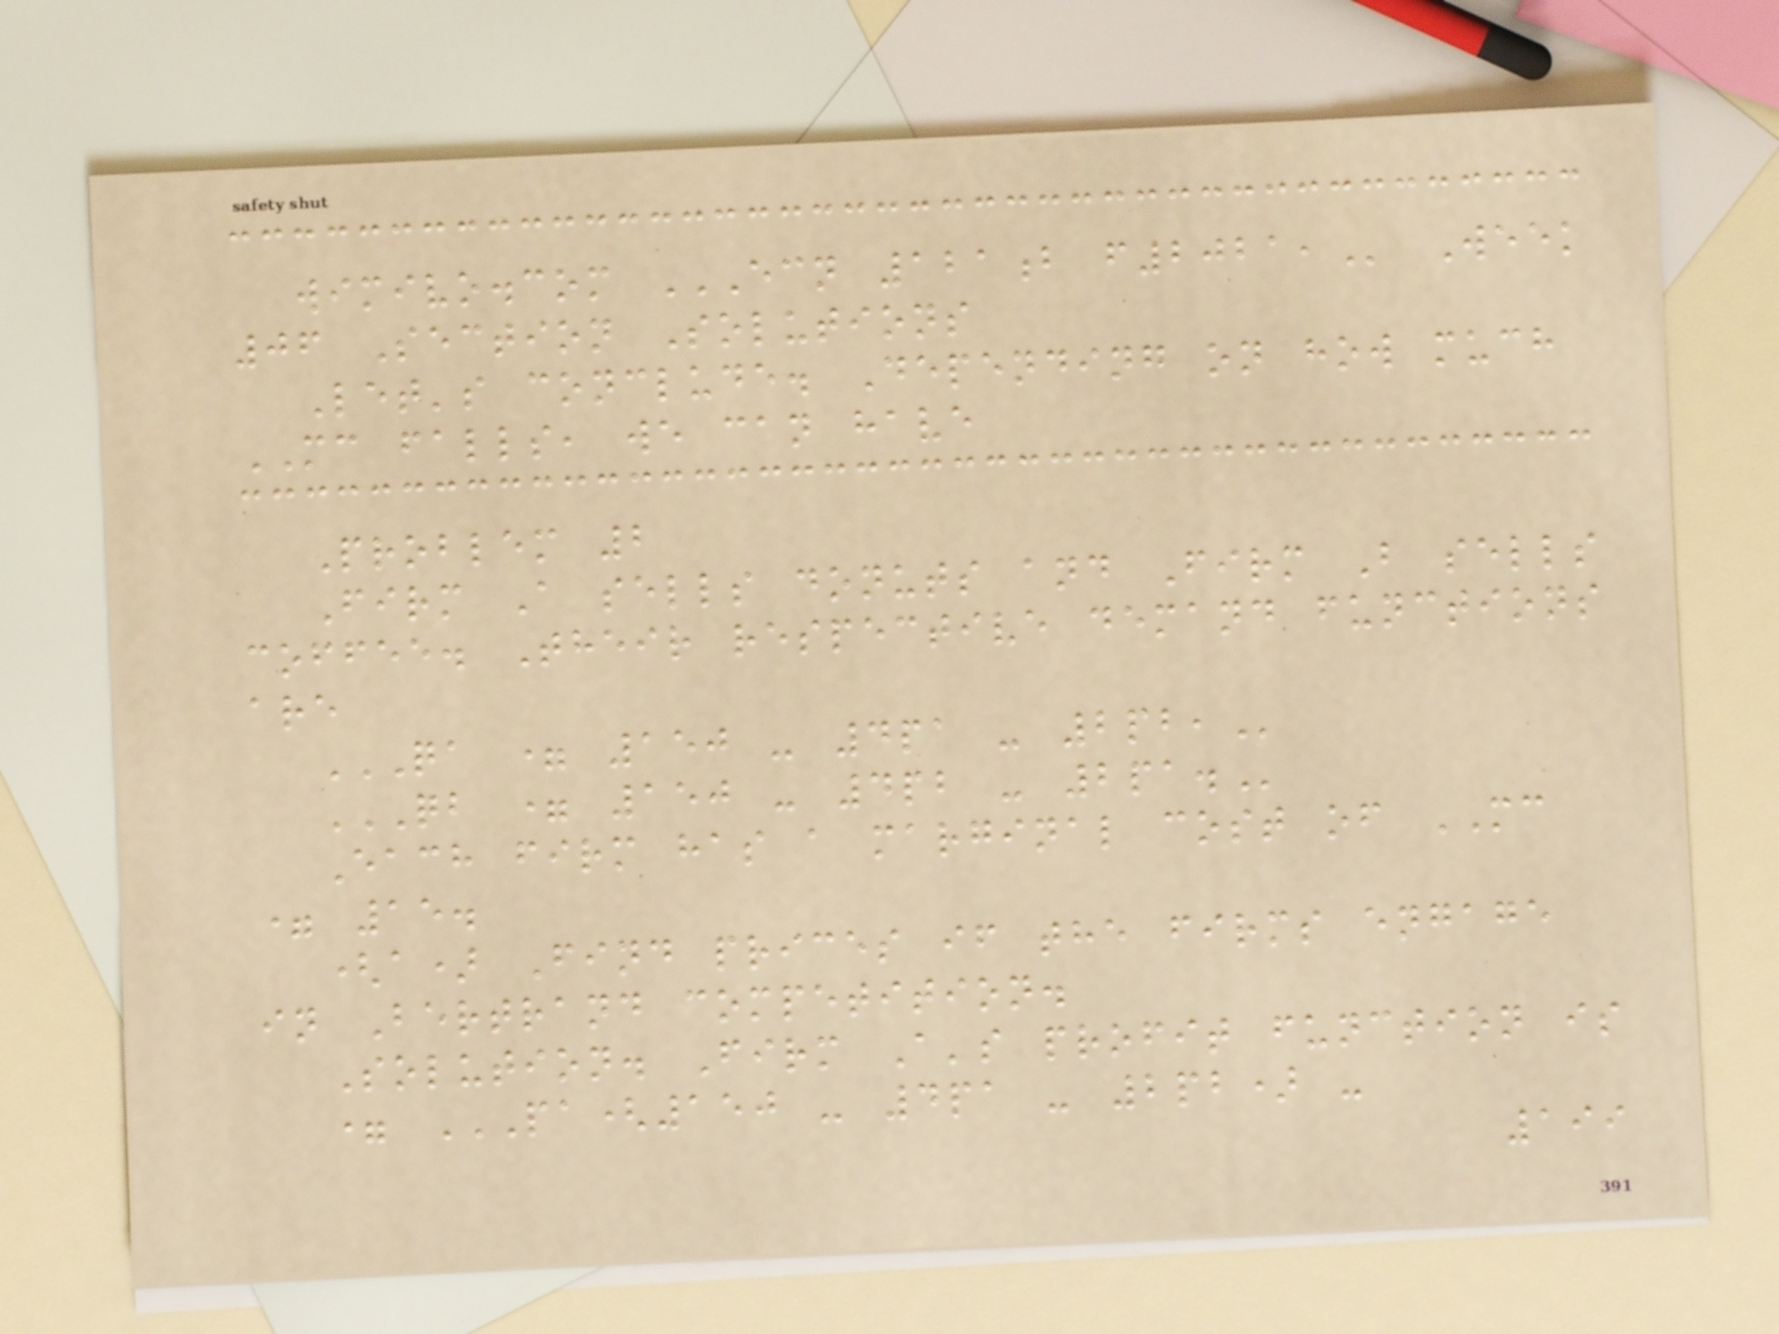wimivo.com ECN 121B F2021, Week
06 Section Solutions
Let's conclude. Depending on how much
MC falls, we can have
Problem 2
Firm A sells donuts and Firm B sells
coffee. Their respective demand functions
are
QA = 150 - 4PA - 2PB,
QB = 150 - 4PB - 2PA.
Each firm has a marginal cost of MC
= 15.
(a) Find prices if the firms engage
in Bertrand competition.
Solution. Firm A's profit function is
= PA(150 - 4PA - 2PB) -
199
